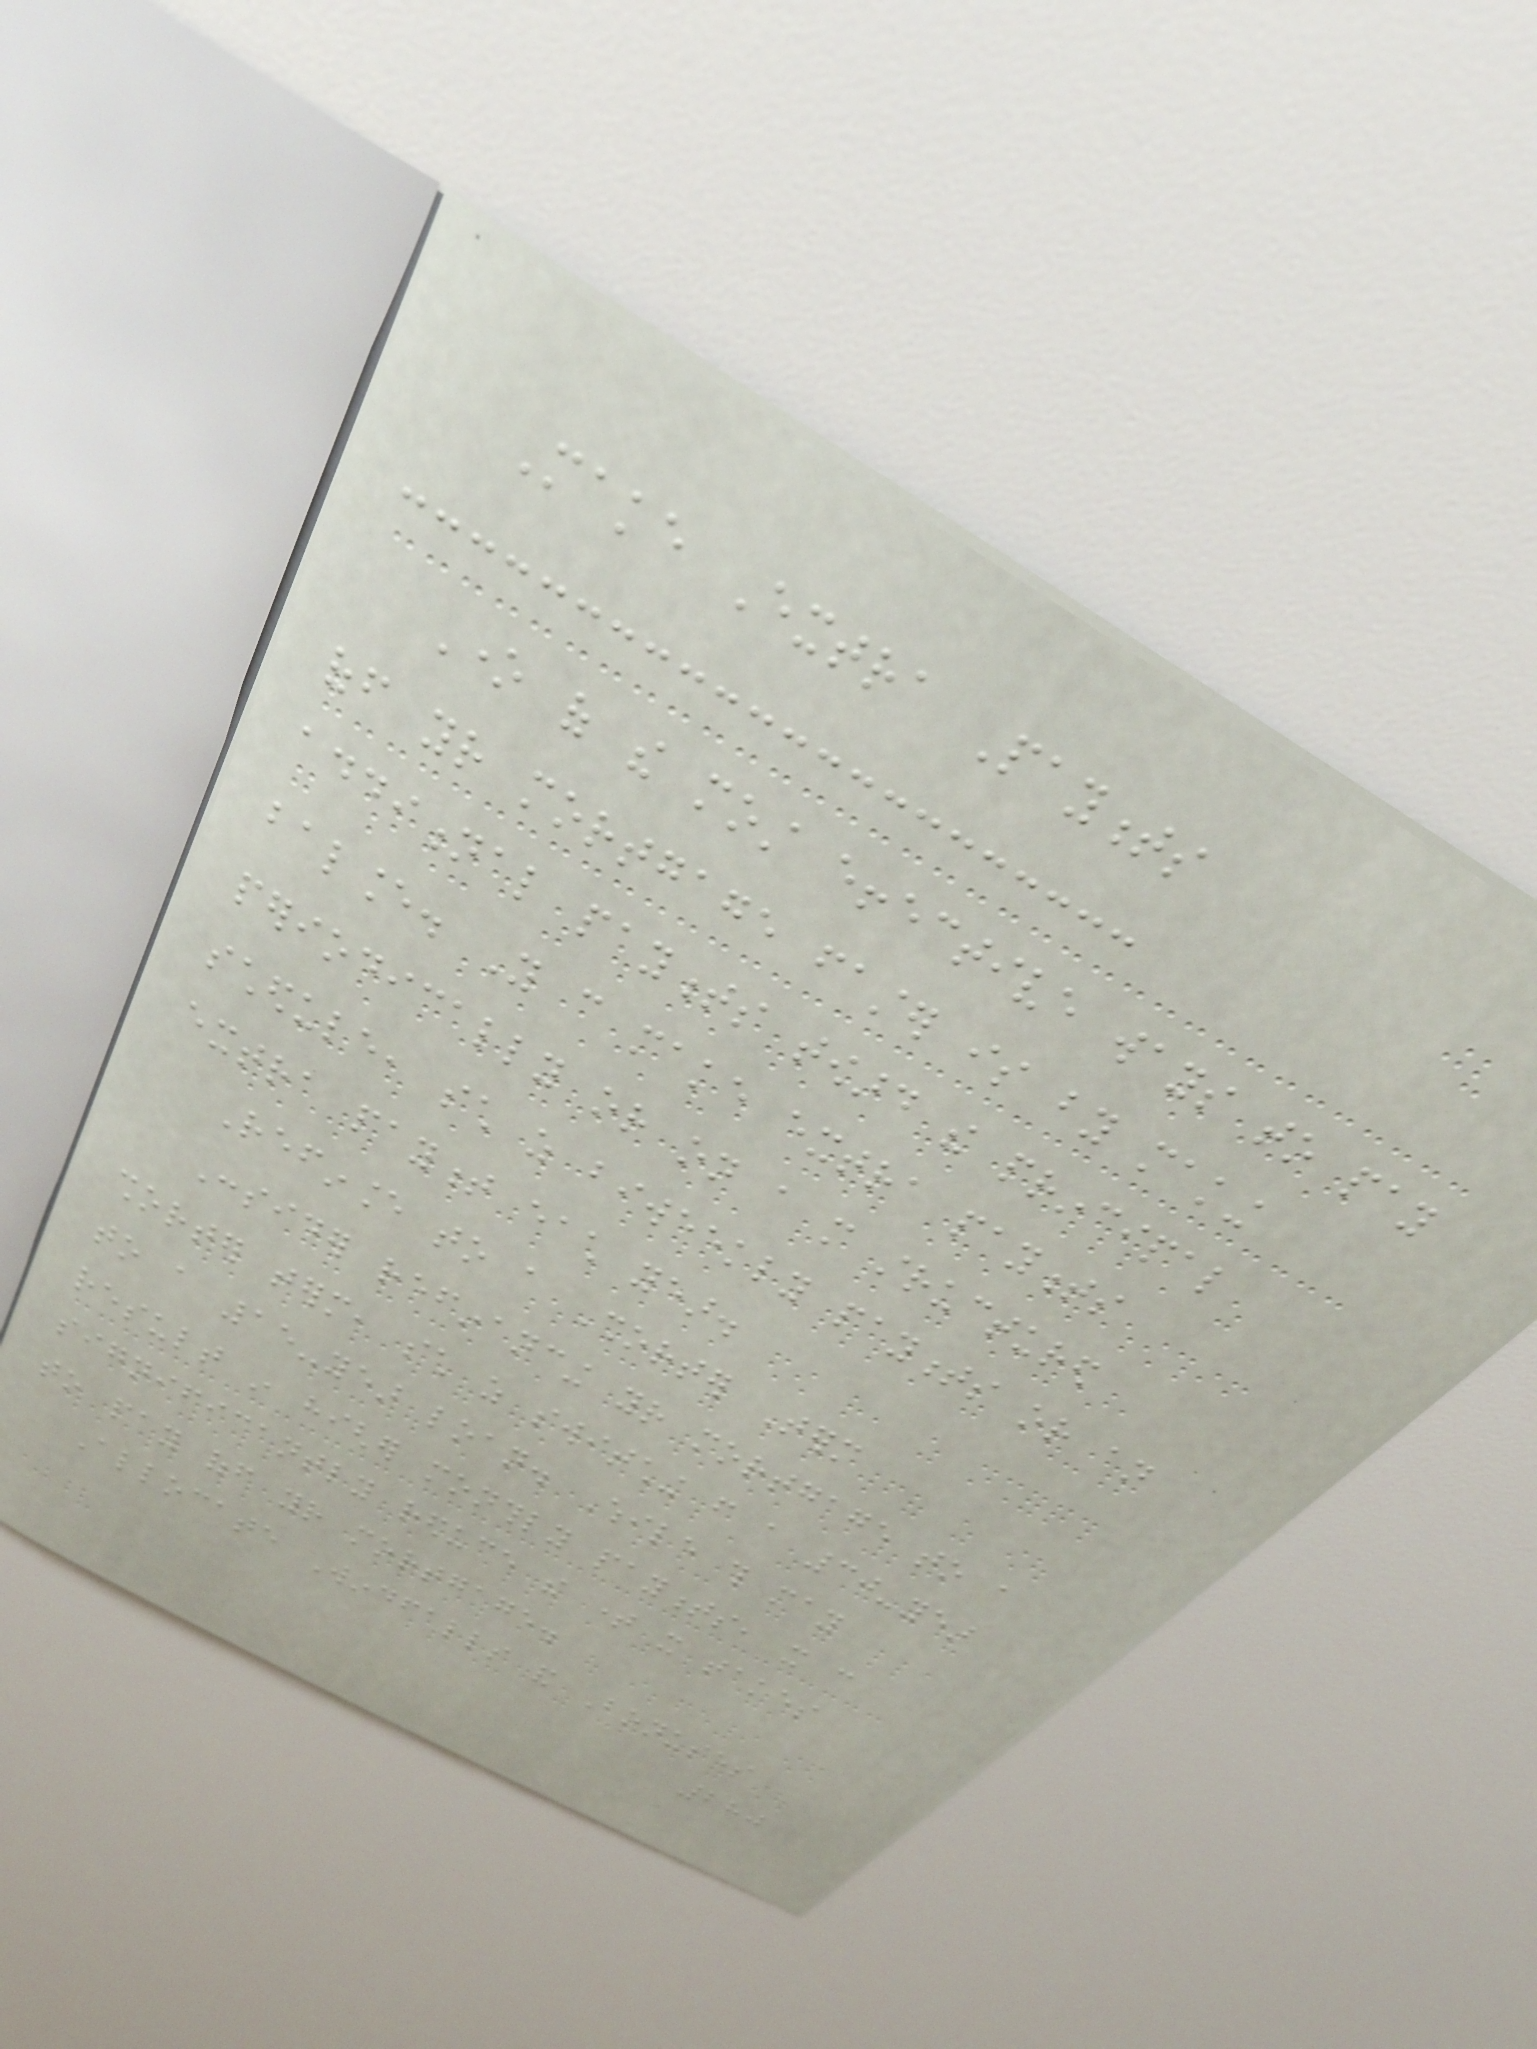Make Extra Payments
One of the most effective ways to pay
off your mortgage faster is by making
additional payments toward the principal
balance. You can make extra payments
periodically or on a more structured
schedule, such as biweekly payments or an
extra payment each year.
Refinance to a Shorter Term
Consider refinancing your mortgage to a
shorter term, such as switching from a 30-year
to a 15-year loan. While this may
result in higher monthly payments, it can
significantly reduce the time it takes
to pay off your mortgage.
Allocate Windfalls and Bonuses
280
